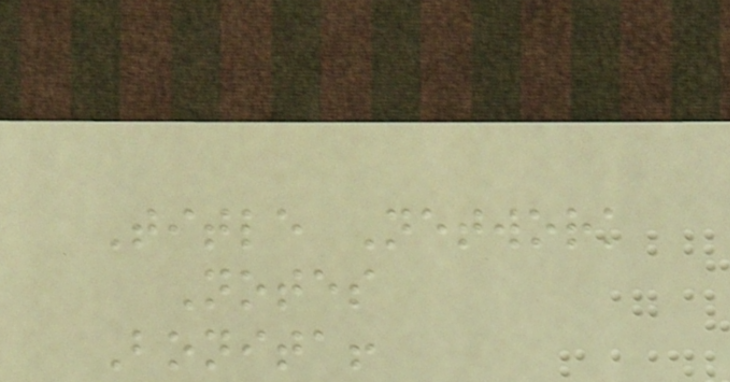Title Network
Notes
Bonita!
